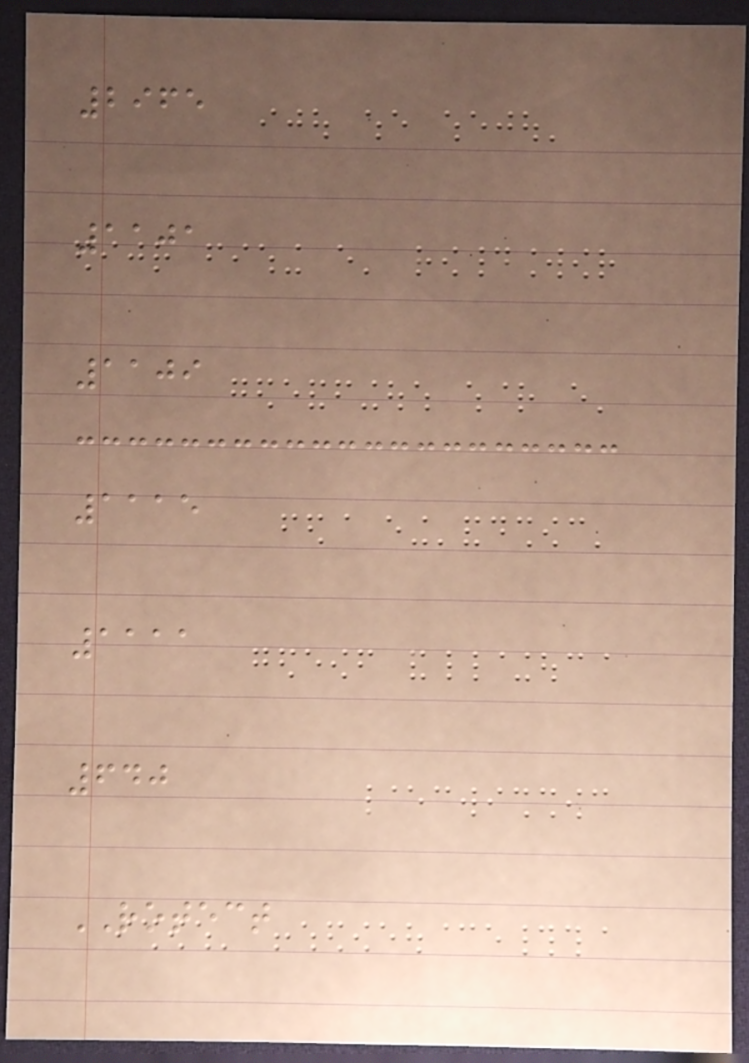2965
1101
1109
1115
1111
640
ROTECT
